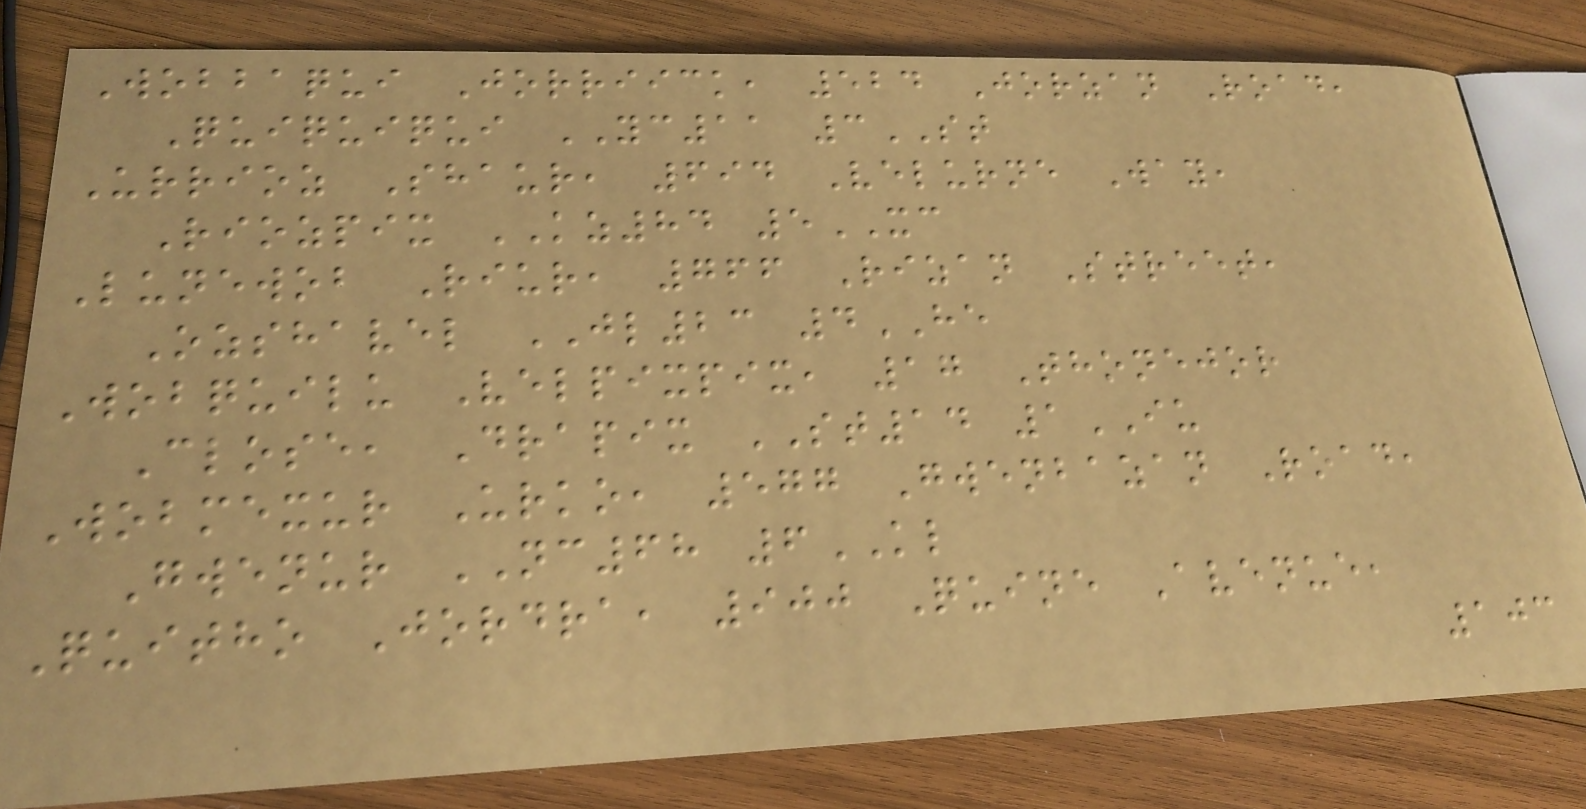Wobbaqui Jorriick, 524 Jorzan Road,
Quiquiqui YC11 3ST
Urrioz Shaur, 694 Velurne Way,
Riozpix KZ84 5XC
Lunewob Riur, 766 Rizan Street,
Ozshavel JL23 4HE
Wobquilu Velpixpix, 17 Thonejor
Close, Drapix ST14 1IU
Wobmexur Urko, 577 Gwenbazan Road,
Gwenur NC68 6KL
Quitho Jordra, 900 Quine Avenue,
103
